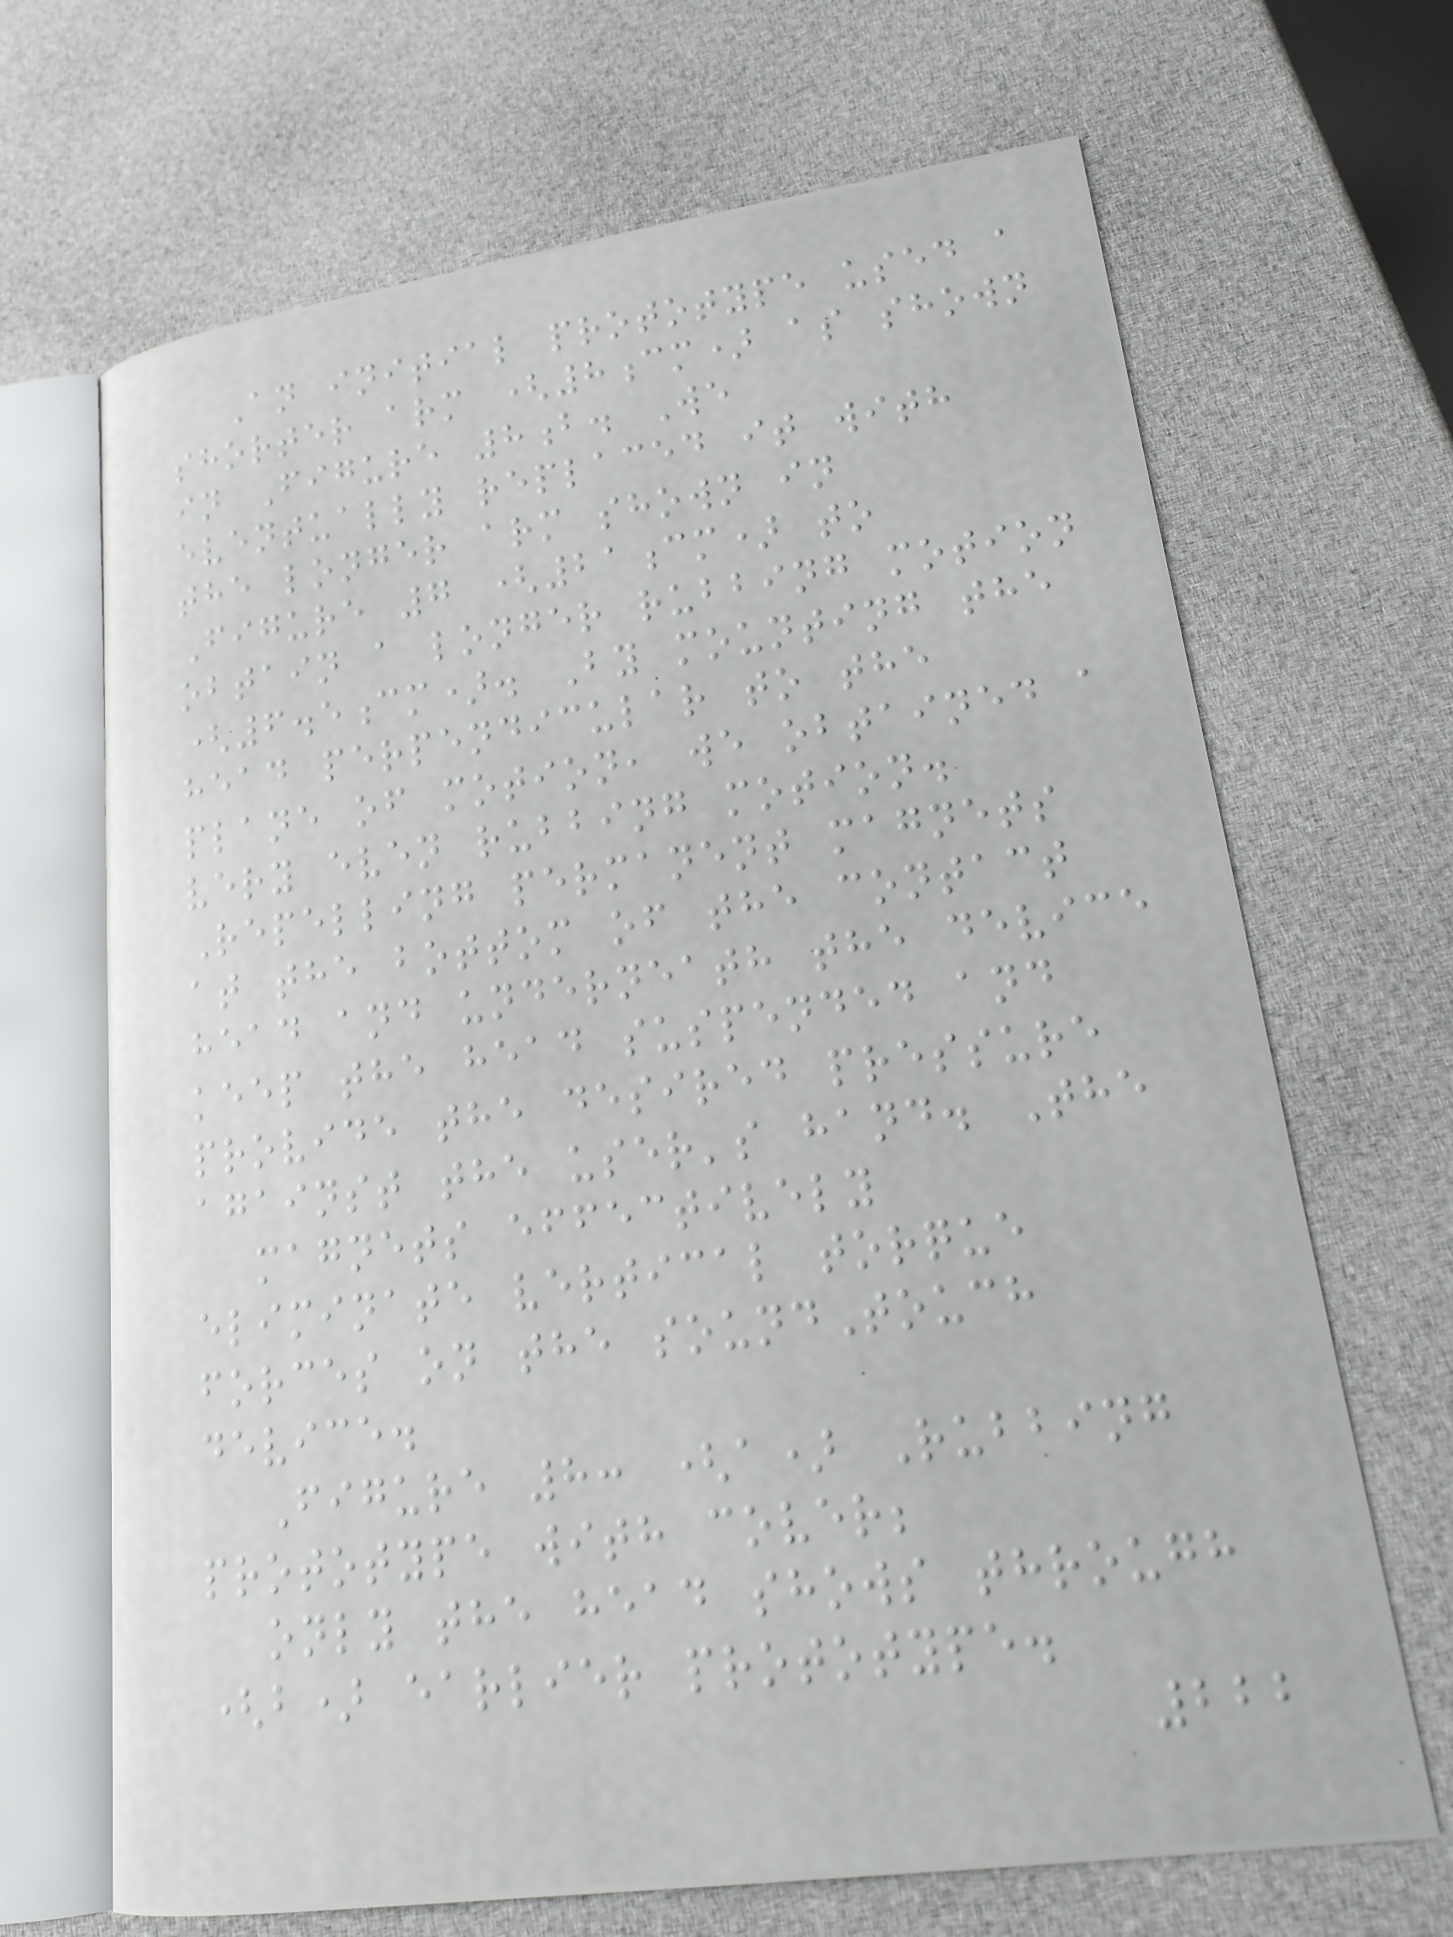An initial prototype used a
shorter arm (8cm) as shown
in Figure 8b. We
eventually replaced it with
the longer arm shown in
Figure 7 (21cm) to
obtain a longer rubbing motion
(6.5cm). By mounting the
head perpendicular to the
plane of motion, we obtained a
very even rubbing motion.
Repelling permanent magnets
at the bottom of the contact
head and underneath the device
keep the head suspended and
provide the desired pressure
against the user's hand. The
magnets effectively
eliminate vertical torque
forces on the soundTouch
device.
Figure 8: (a) Rubbing
prototype with cover;
only the head shows through
(b) earlier prototype.
222
